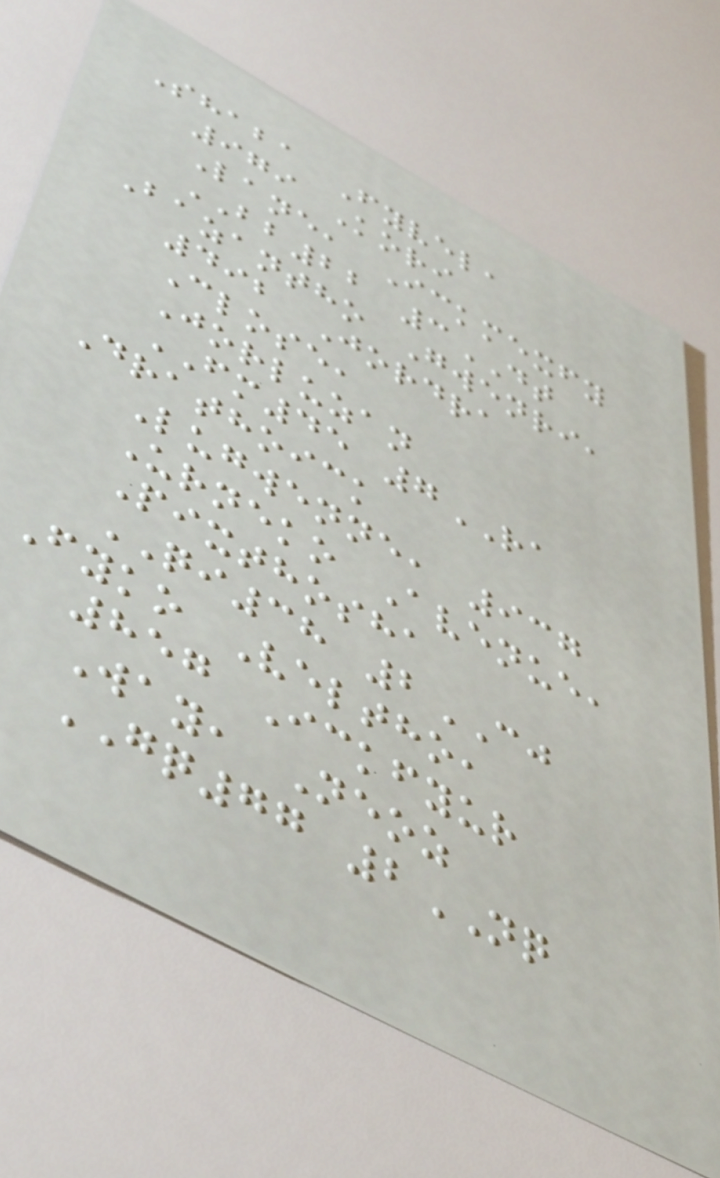Shaba Fyvel,
979 Kori
Lane, Ickmexfy
BB22 3DT
Bazantho Gwenri,
492 Jordra
Close,
Jorluzan
FM45 7RA
Drathoick
Lugwenne, 937
Urneko Avenue,
Pixthosha
QI38 2CJ
Fyko Veltho,
857 Ickfyur
Way, Neoz
GQ77 2NQ
